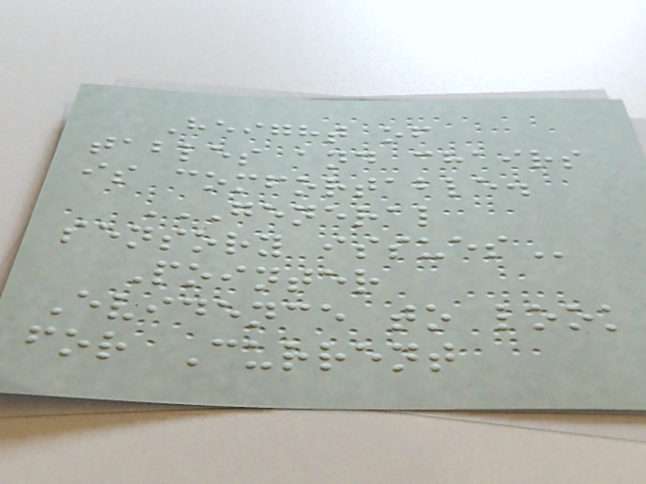Height of
tables and chairs
is comfortable.
GENERAL
SENSORY ISSUES
Pointer
Evidence to look
for Current
